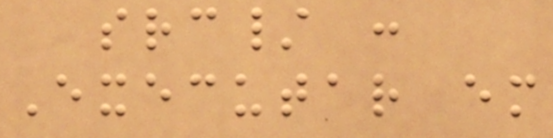src/ :
Executar em
